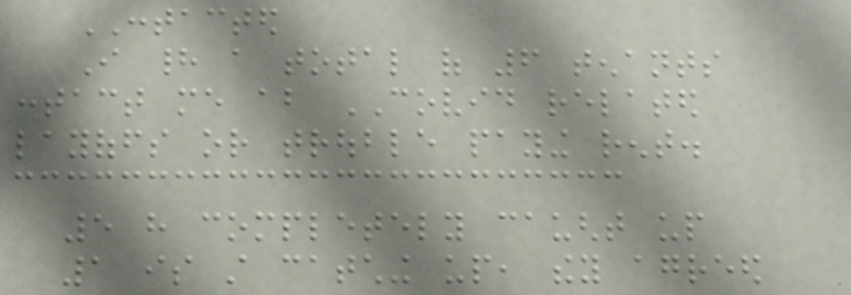CONTACTED
I had a total of 6 tenants
contact me about COVID related
layoffs or trouble paying rent.
5 have completely caught up
1 is still catching up, they agreed
